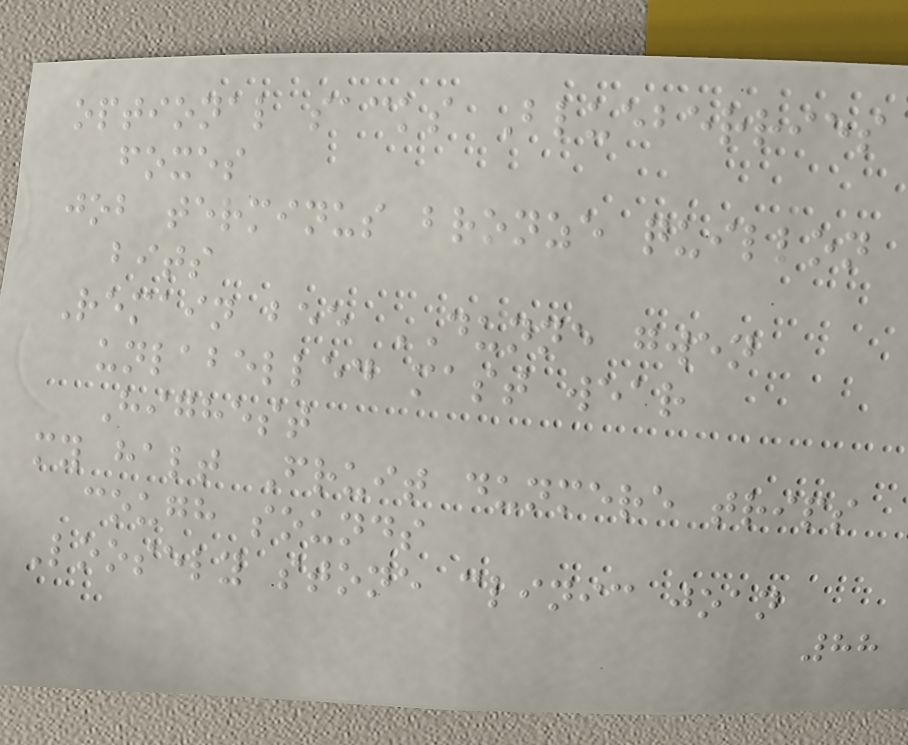optional sacks Blueberries
foxes
job terminus bronze quillon
bits
Remain bee DUNNE gwen
unlabelled mast wear
Highest
my halt Fruit dunmere trips
cough sounds
Loosely stone clinic joan
88
